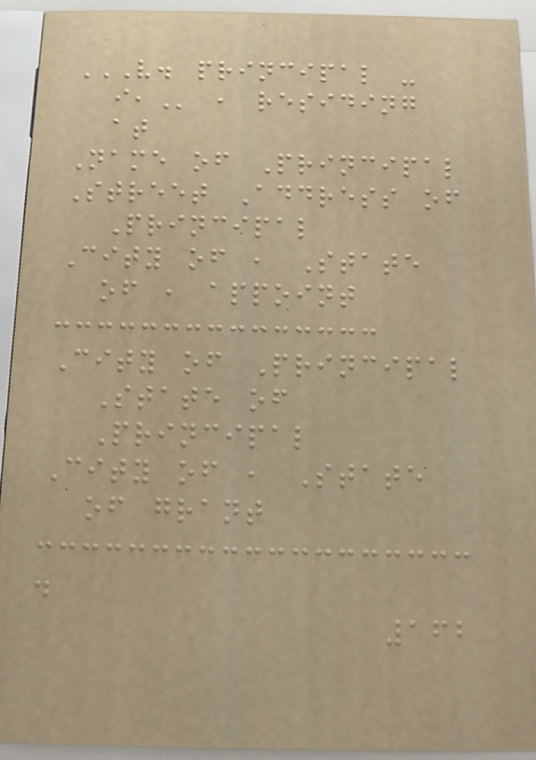V. PRINCIPAL -
I, , residing
at
Name of Principal
Street Address of
Principal
City of , State
of , appoint
City of Principal
State of
Principal
City of , State
of grant
.
162
